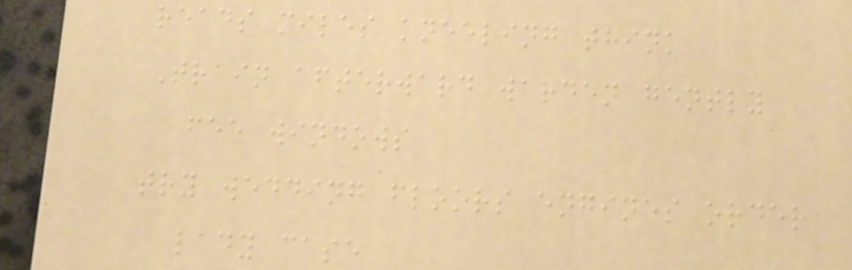reads miles kneeling think
Train afterward warden gently
fee windows
try wedding floors engines order
lady case
